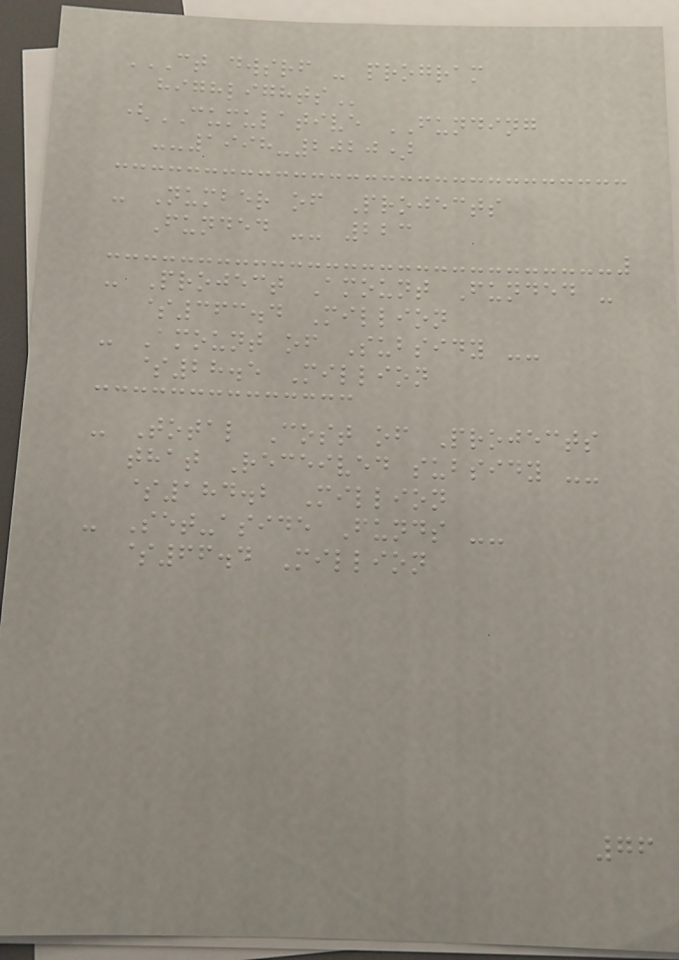CT DWSRF - PROGRAM
HIGHLIGHTS
(CUMULATIVE FUNDING
--1998-2020)
- Number of Projects
Funded -- 223
- Project Amount Funded -
$363.4 Million
- Amount of Subsidy --
$28.5 Million
- Total Cost of Projects
that Received subsidy --
$184.2 Million
- Set-aside Funds --
$66.4 Million
76
